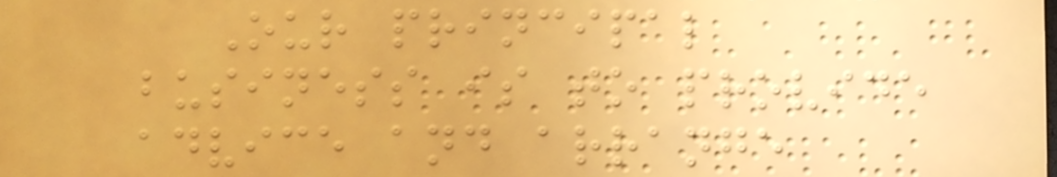Our principal
business is to provide
advice and arrange
